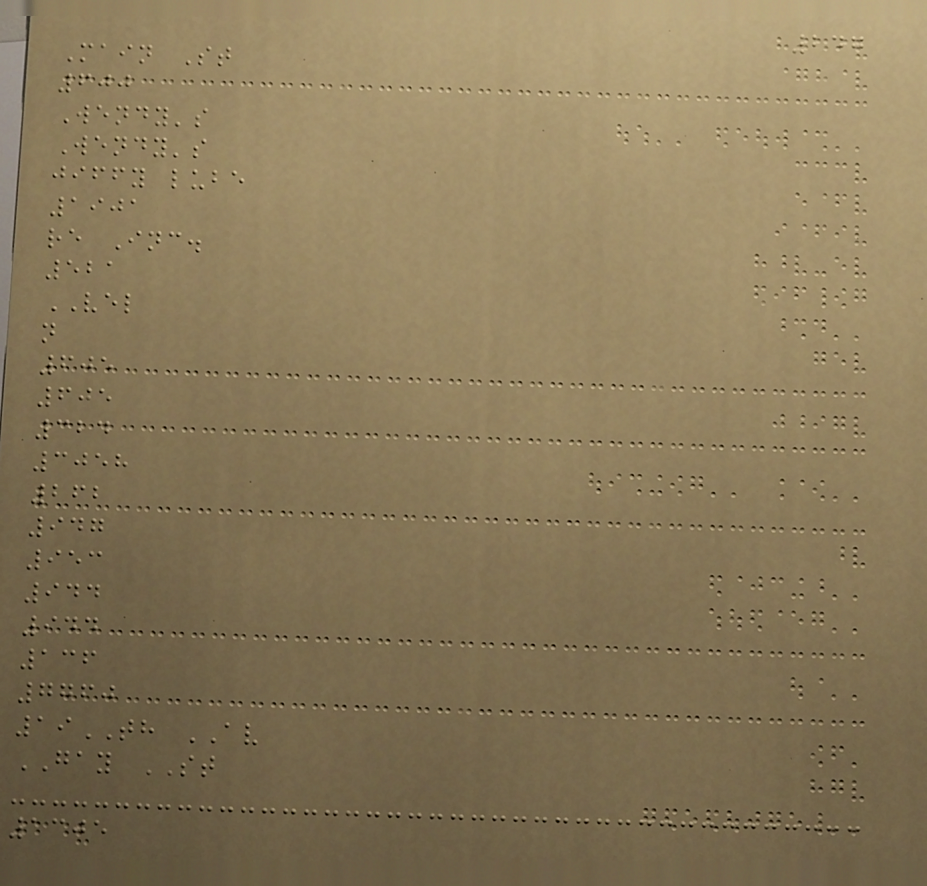247
Main St
600
Wendy's
Wendy's
jiffy lube
1901
re Inc.
521
VEL
n
605
605
324
3058
262
947
953
944
944
136
7760
19TH AV
GAY ST
1305
